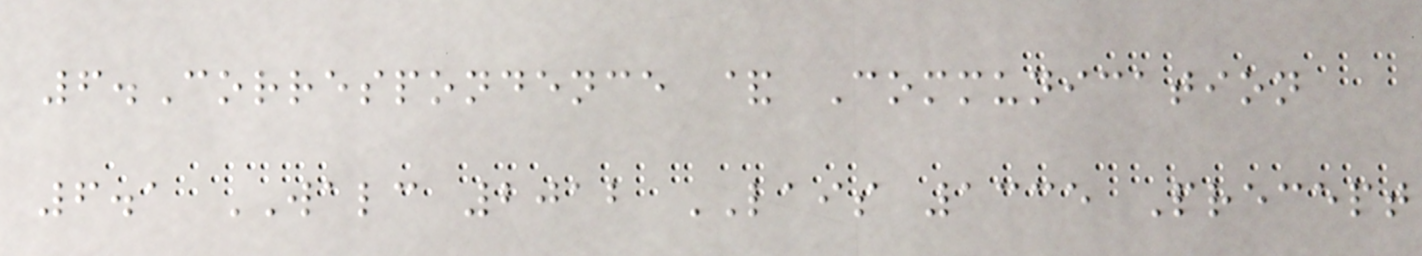6.Correspondence & Communication
6.1 WALC 2012 LAIS 1335 Precept
